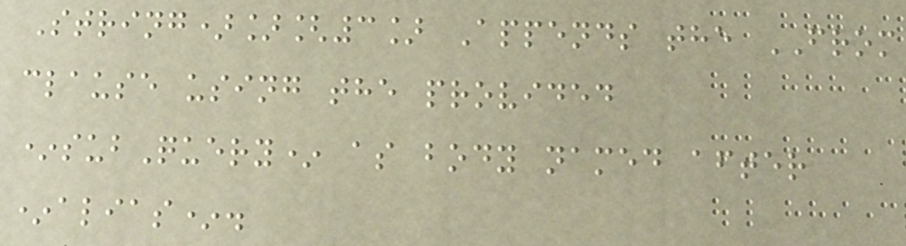String)][3] Appends the FROM
clause using the provided
*subQuery* as body named after
*alias*.
